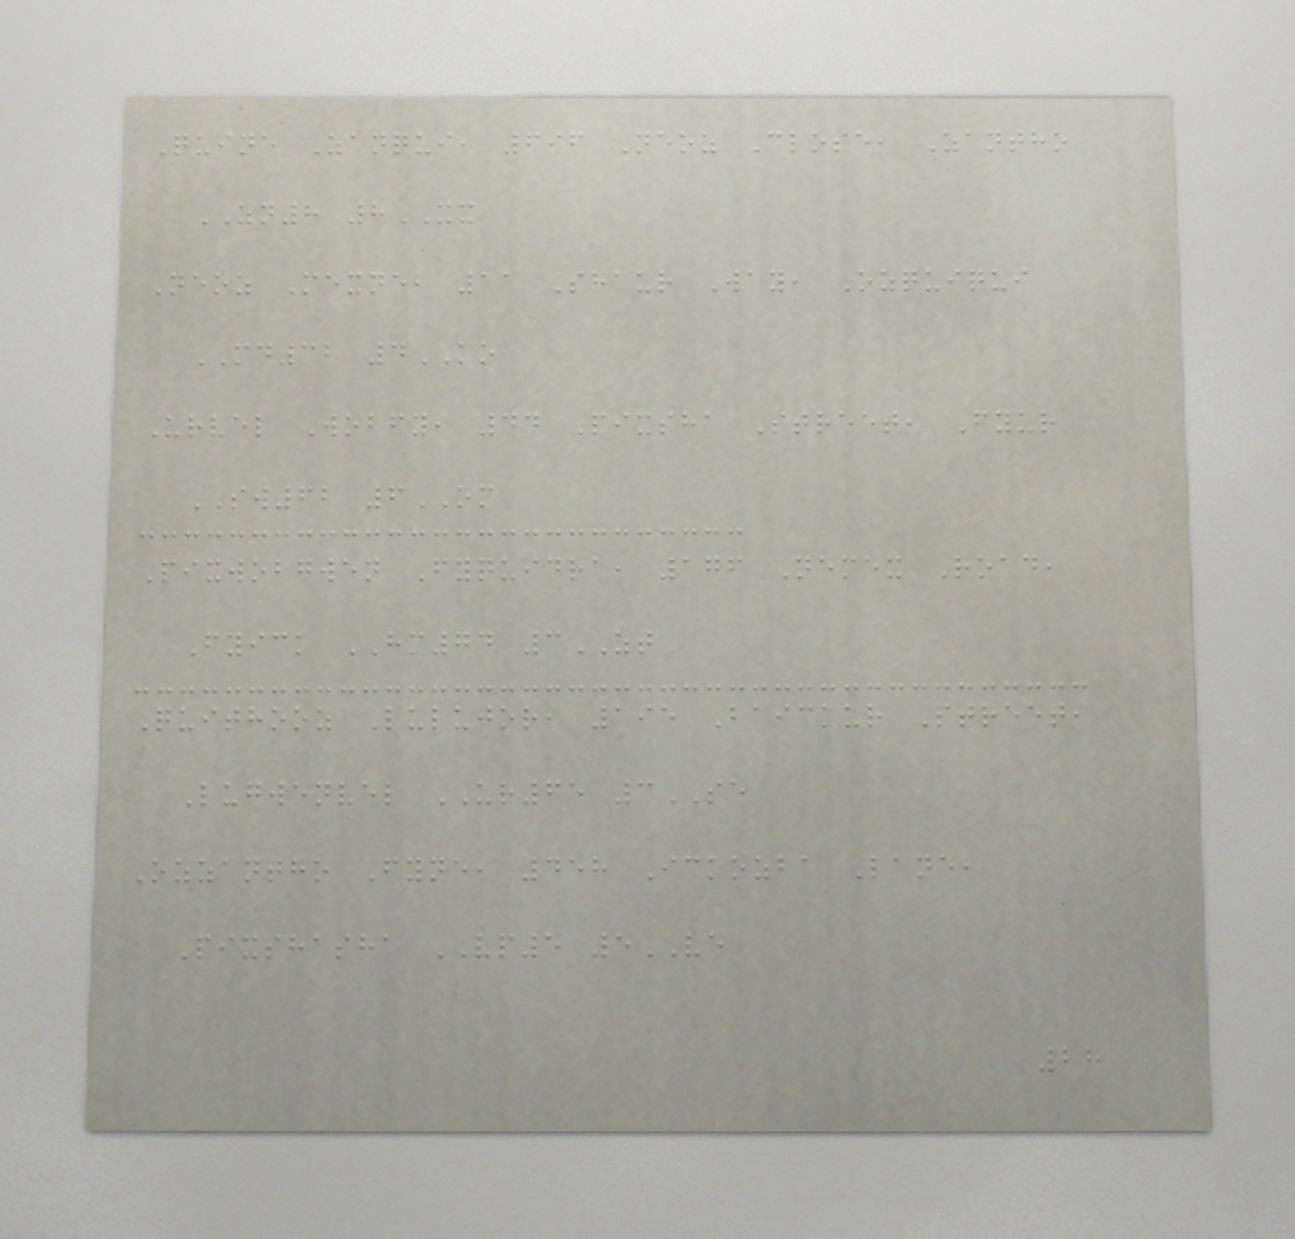Quine Zanqui, 696 Neoz Close, Zantho
ZN8 8XX
Neoz Mexne, 11 Shaur Way, Ozquiqui
MD32 4KO
Urvel Wobfy, 44 Pixsha Street, Fyur
SW62 6OM
Pixwobgwen Fyquidra, 176 Nemex Road,
Fyick HM74 3ZT
Quithooz Lulujor, 195 Baickur Street,
Lugwenvel UR65 3SE
Ozzantho Fyne, 458 Ickozba Lane,
Pixshasha VP5 5VE
28
